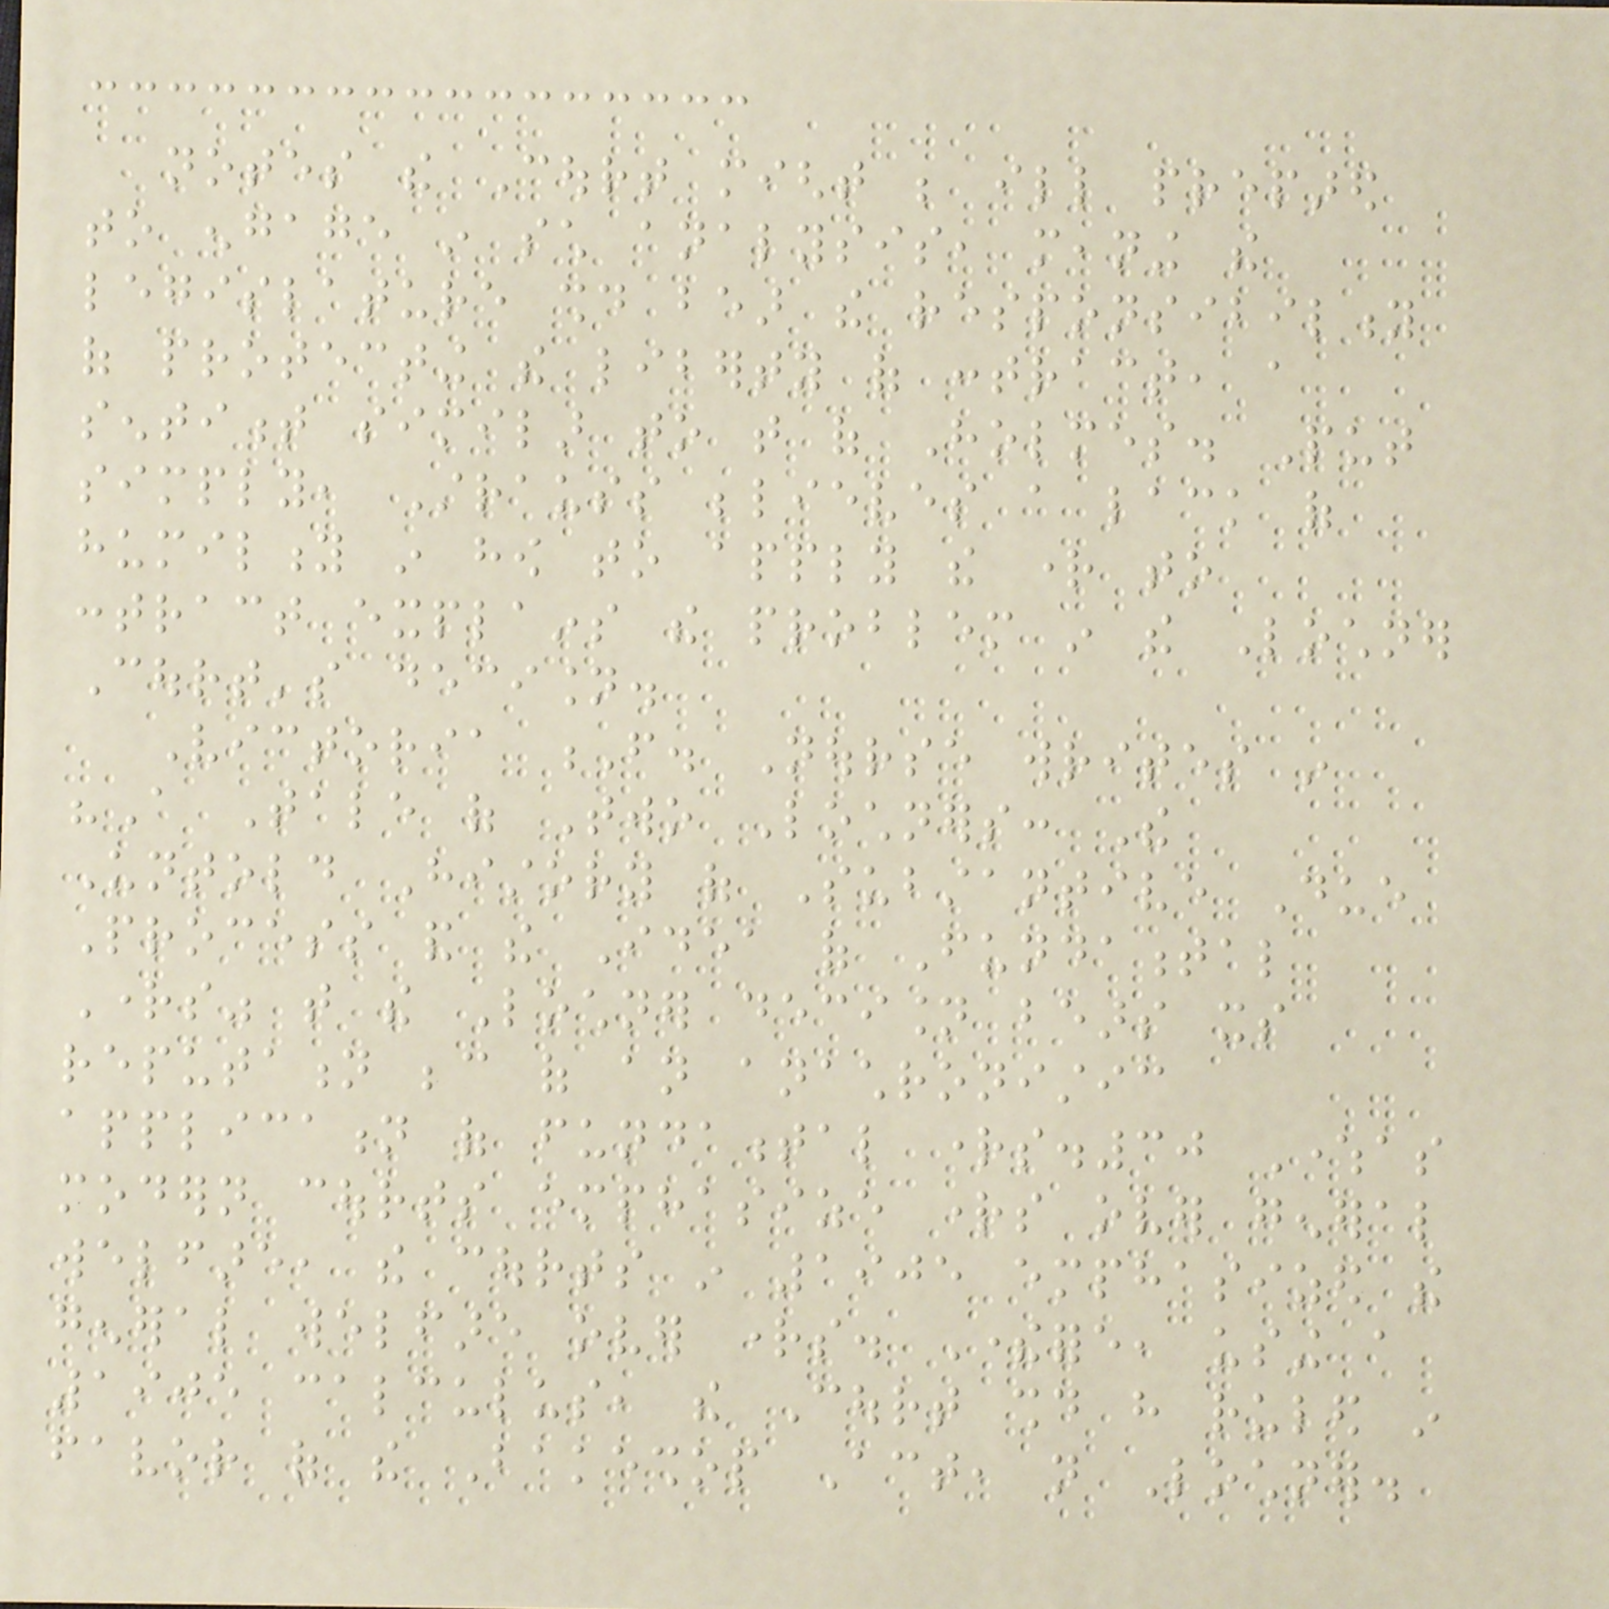notes the Court might be ill prepared
to engage in such analysis, meaning the
legislature should bear the responsibility
of protecting the liberty of contract, a
sentiment similar to that of Holmes. Put
simply, Strauss believes a lack of
humility in how to apply the right to
contract explains the problem in the Lochner
Court's decision.
Victoria F. Nourse writes in
"A Tale of Two Lochners: The
Untold History of Substantive Due
Process and the Idea of Fundamental
Rights" that the Lochner decision bears its
reputation because of an anachronistic
application of fundamental rights.30 Whereas
modern courts emphasize rights over general
welfare, the courts in 1905 emphasized the
general welfare over rights. Therefore, using a
1905 calculus, the Court should have ruled in
favor of the Bakeshop Act, not Lochner.
